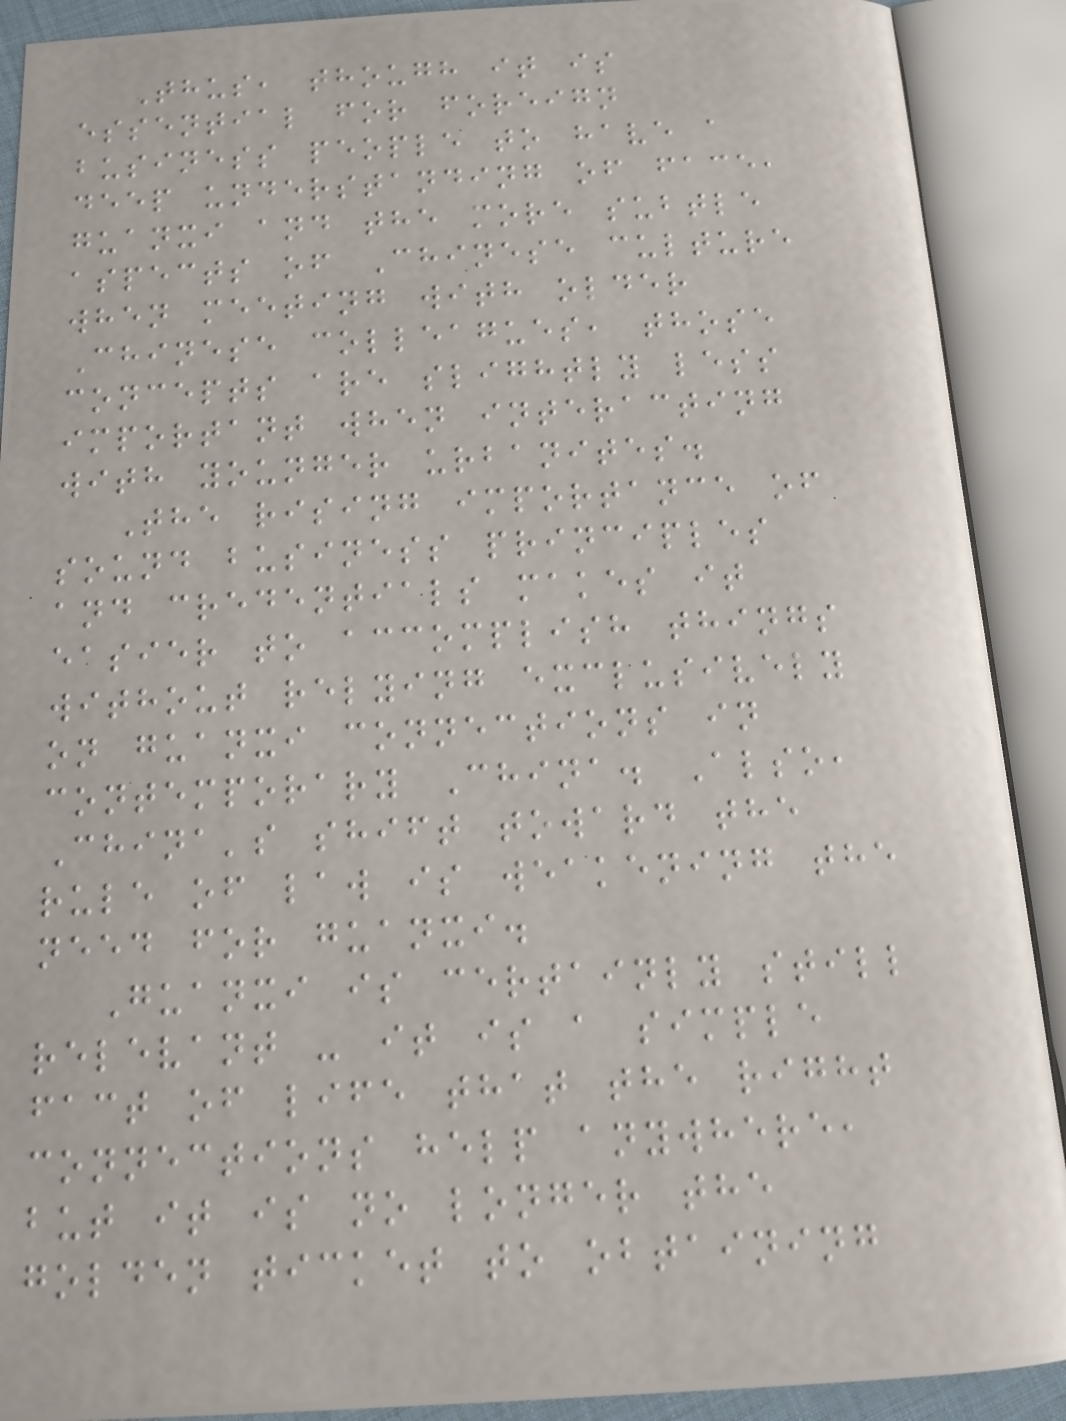Thus, though it is
essential for foreign
business people to have a
deep understanding of face,
guanxi and the more subtle
aspects of Chinese culture
when meeting with older
Chinese colleagues, those
concepts are slightly less
important when interacting
with younger urbanites.
The rising importance of
sound business principles
and credentials makes it
easier to accomplish things
without relying exclusively
on guanxi connections in
contemporary China. Also,
China's shift toward the
rule of law is weakening the
need for guanxi.
Guanxi is certainly still
relevant - it is a simple
fact of life that the right
connections help anywhere,
but it is no longer the
golden ticket to obtaining
